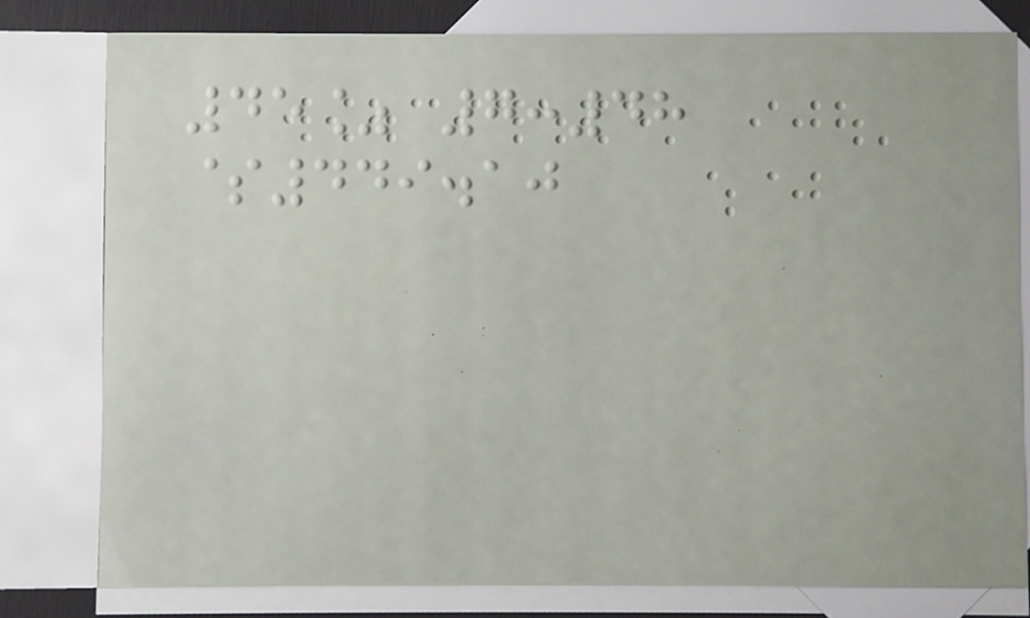45% 7:48
$449.10
